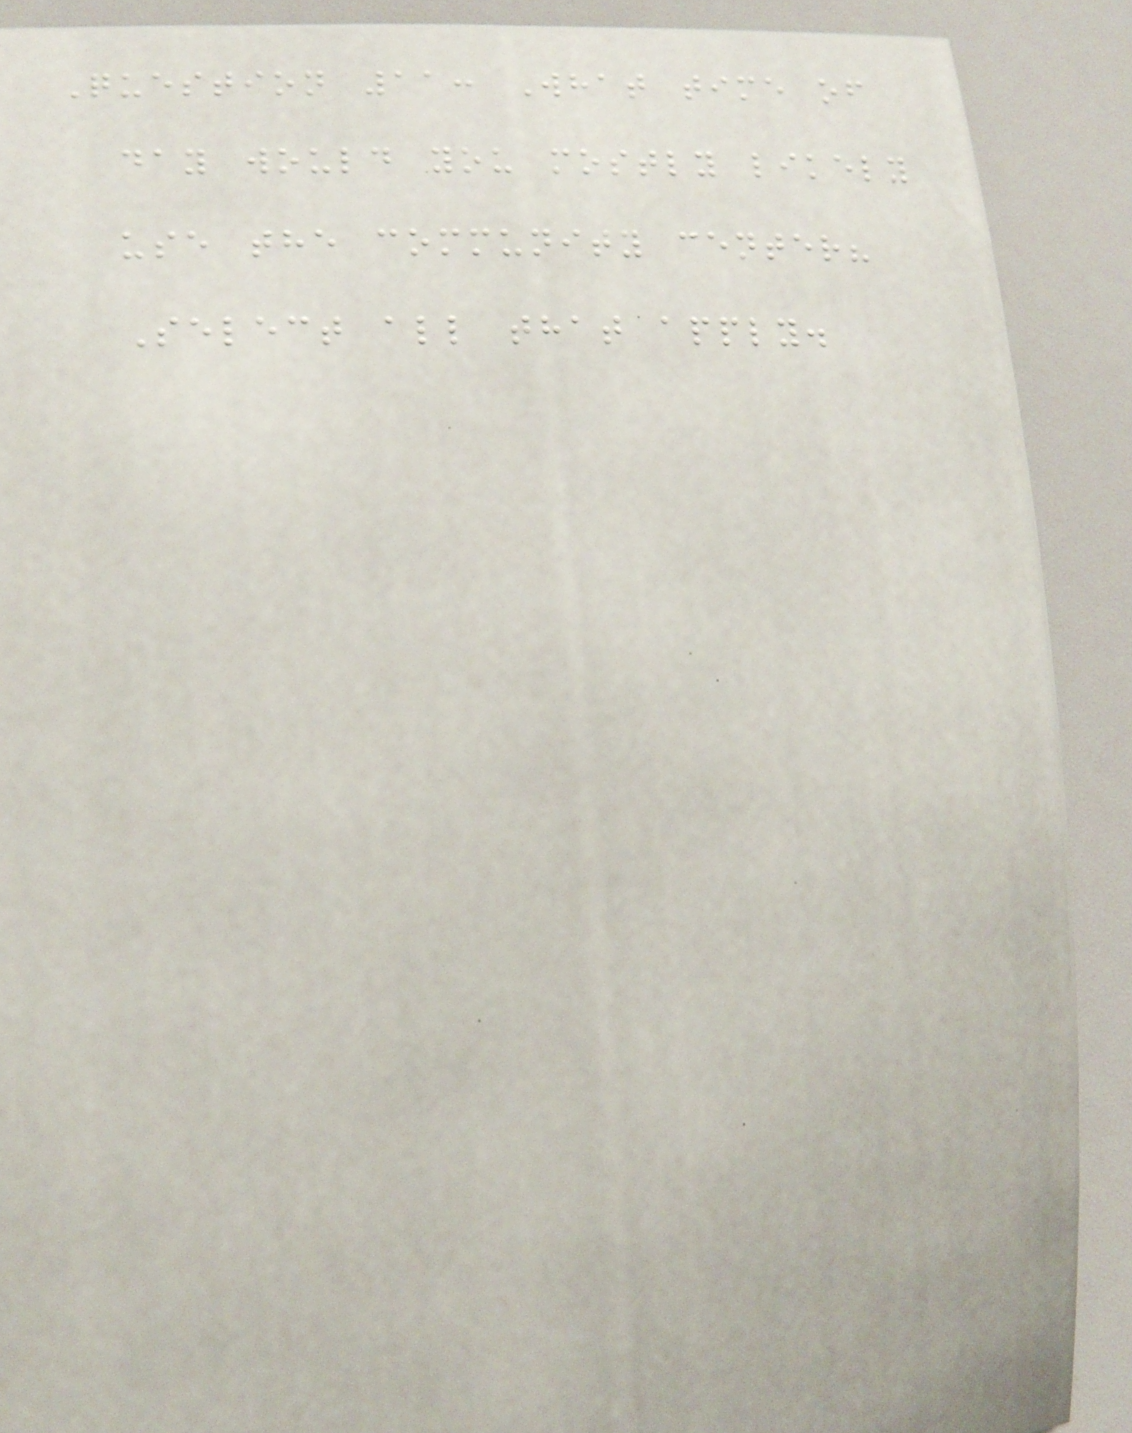Question 11: What time of
day would you mostly likely
use the community center?
Select all that apply.
